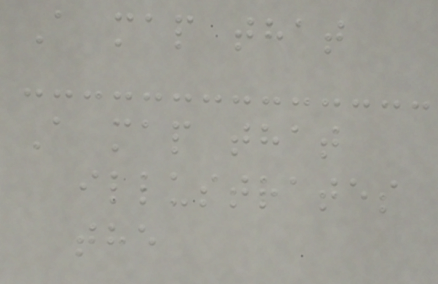A map that
A map that
illustrates
the
